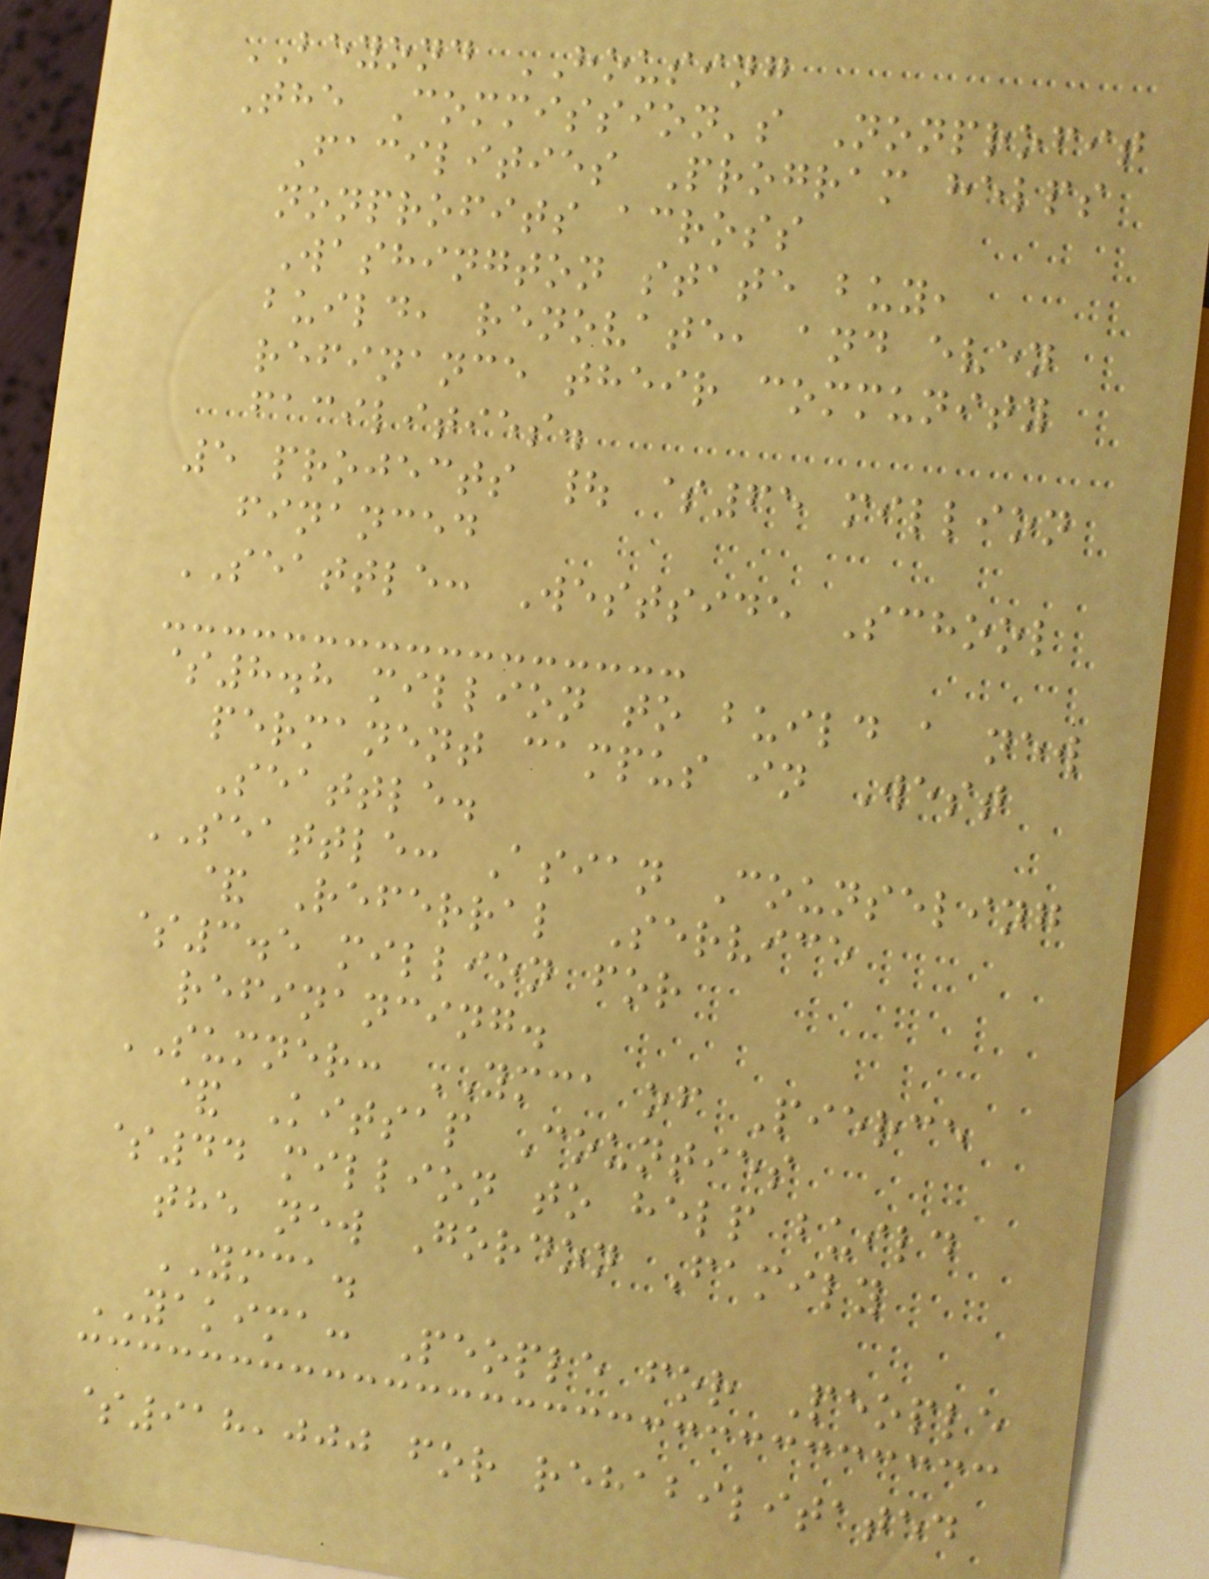BEYOND HOUSING
The Commission's Nonprofit
Facilities Program helps
nonprofits across
Washington state buy,
build, renovate, and even
refinance their community
facilities.
5 projects | $65 million
financed
SEATTLE: Westside School
$8.8 million to build a new
permanent campus in West
Seattle.
SEATTLE: Asian Counseling
& Referral Service
$3.5 million for
refinancing.
SUMNER: YMCA of Pierce
& Kitsap Counties
$44 million to help build
the new Gordon Family
YMCA.
YAKIMA: People for People
$918,000 for rehabilitated
